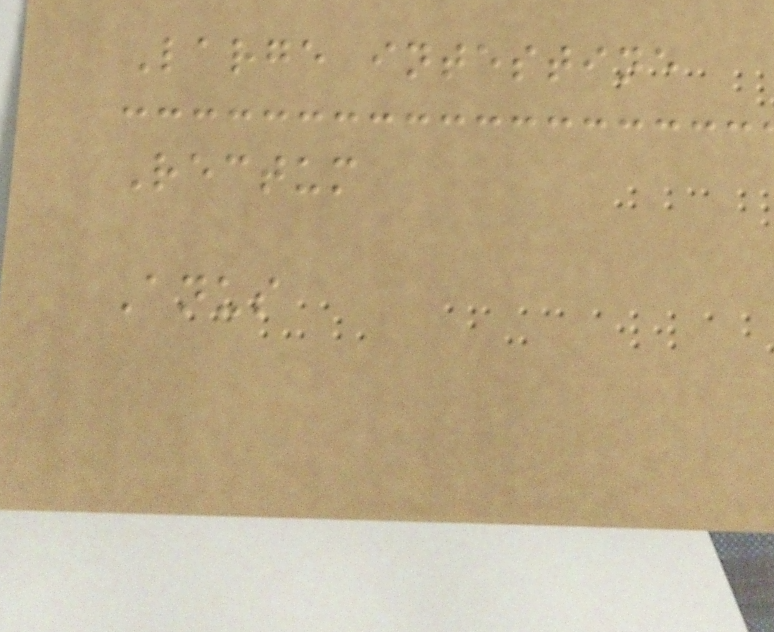Large intestine
Rectum
Anus
